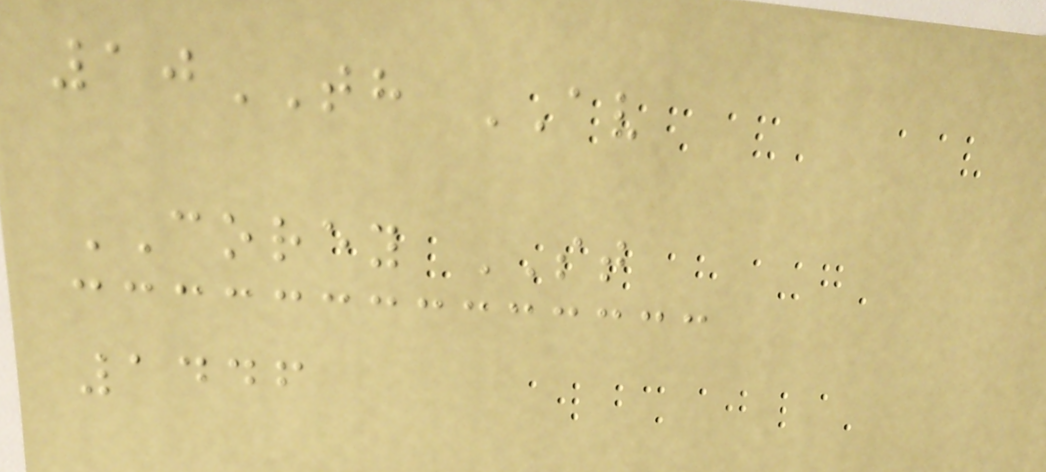10TH AV
COREY ST
1446
